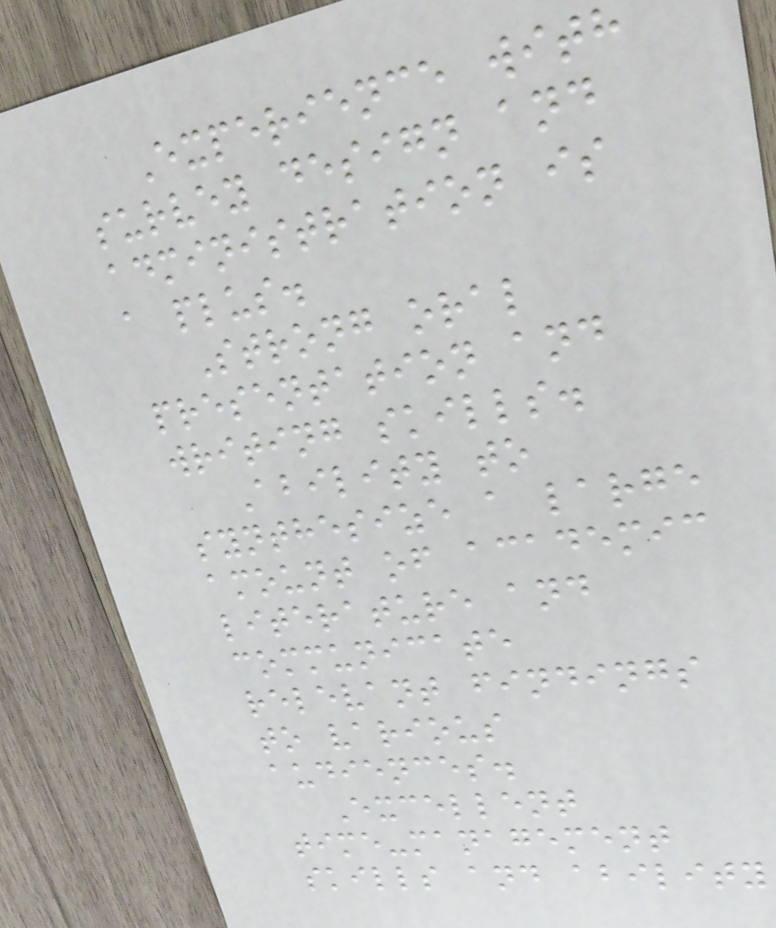Experience with
survey design and
administration is
a plus.
Strong oral
presentation and
writing skills.
Ability to
synthesize a large
amount of academic
literature and
communicate
relevant findings
to various
audiences.
Excellent
time-management
skills and ability
